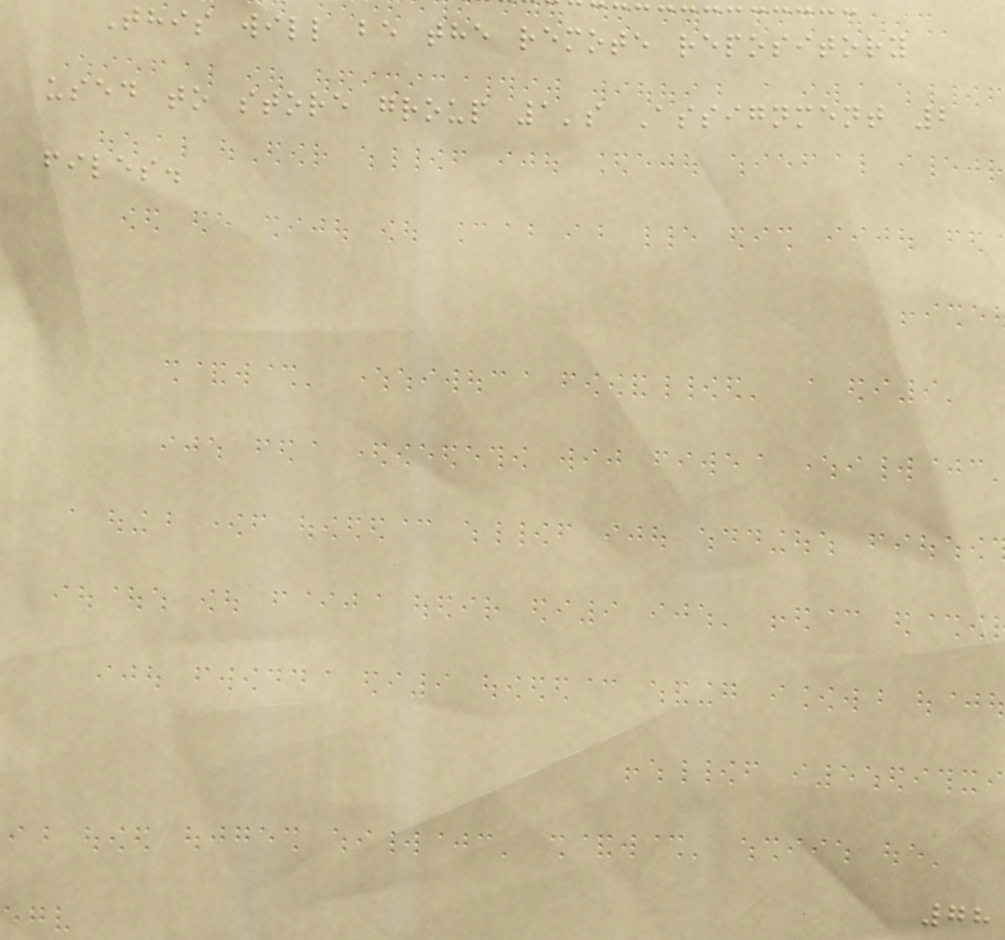This will be the remote repository
used to store group 1's Assignment 2
files.
78
